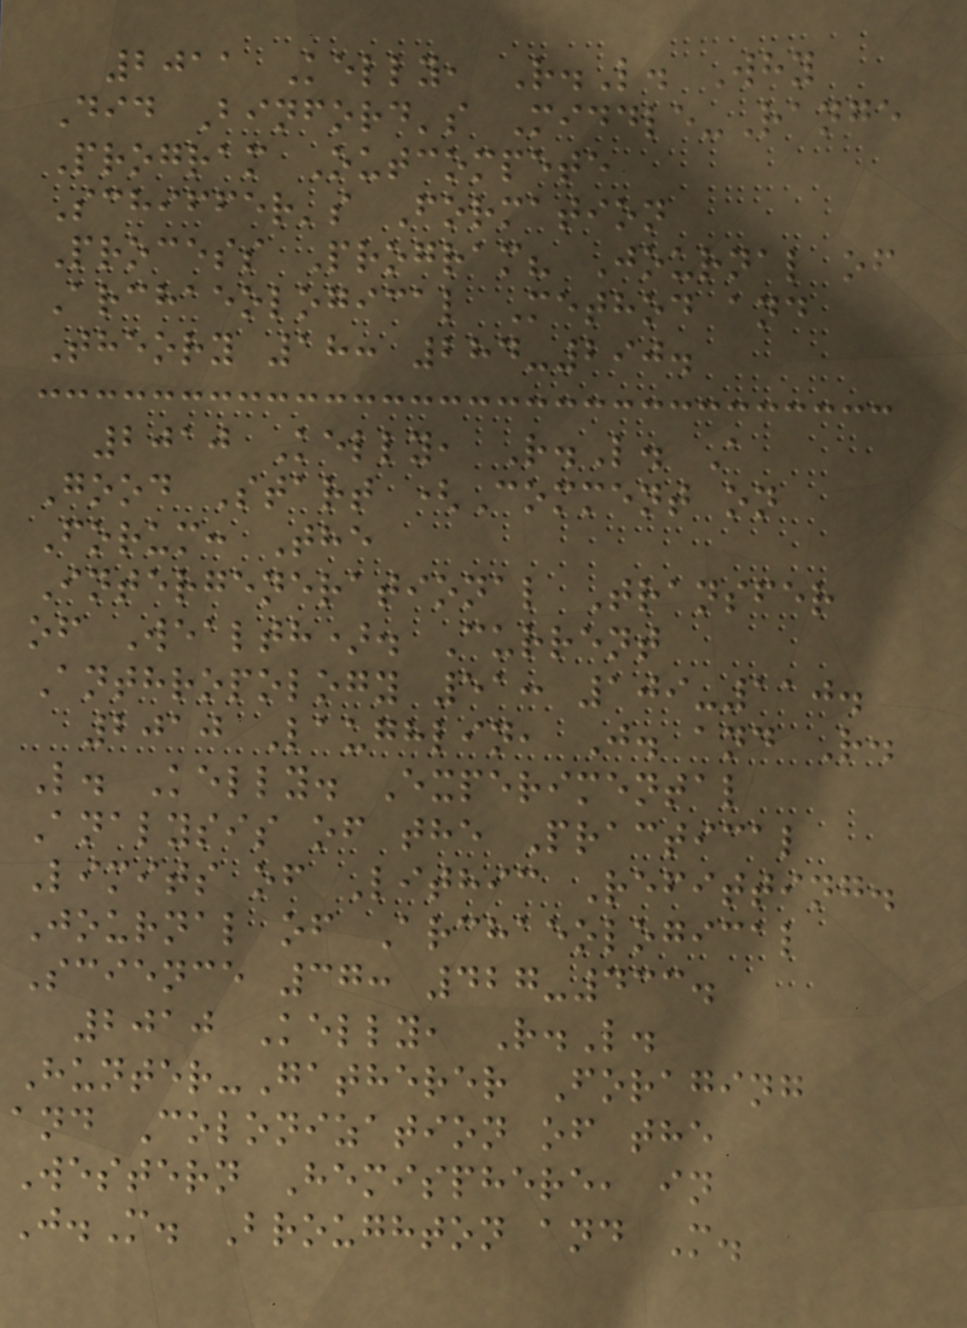2011 Kelly, R.L. Why
Did Binford's Middle-Range
Program Outcompete
Schiffer's Formation
Process Program? Journal of
Archaeological Method and
Theory 18: 284-290.
2010 Kelly, R.L. A
Good Start (Comment on
Forum: The
Intergenerational Transfer
of Wealth). Current
Anthropology 51: 109-110.
2010 Laughlin, J. and R.
L. Kelly. Experimental
Analysis of the Practical
Limits of Lithic Refitting.
Journal of Archaeological
Science 37: 427-433.
2010 Kelly, R.L.
Hunter-Gatherer Foraging
and Colonization of the
Western Hemisphere, in
J.M. Broughton and M.
